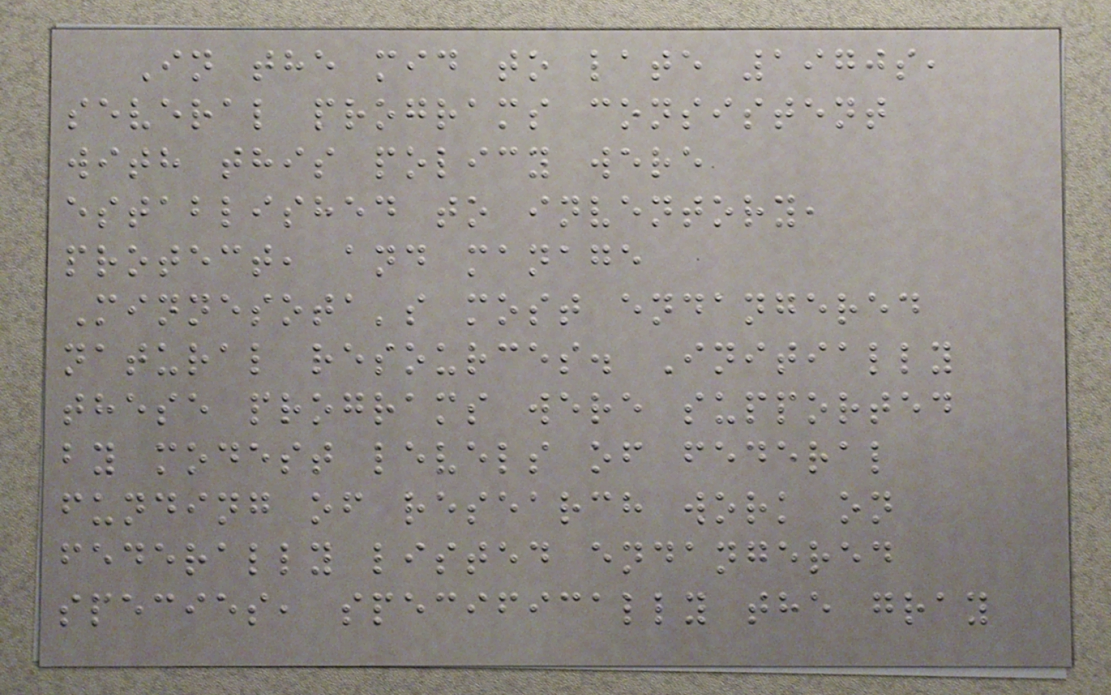In the mid to late 1970s,
several programs consistent
with this policy were
established to inventory,
protect, and manage
Minnesota's most endangered
natural resources. Initially
these programs were supported
by modest levels of federal
funding of research work on
federally listed endangered
species, specifically the gray
